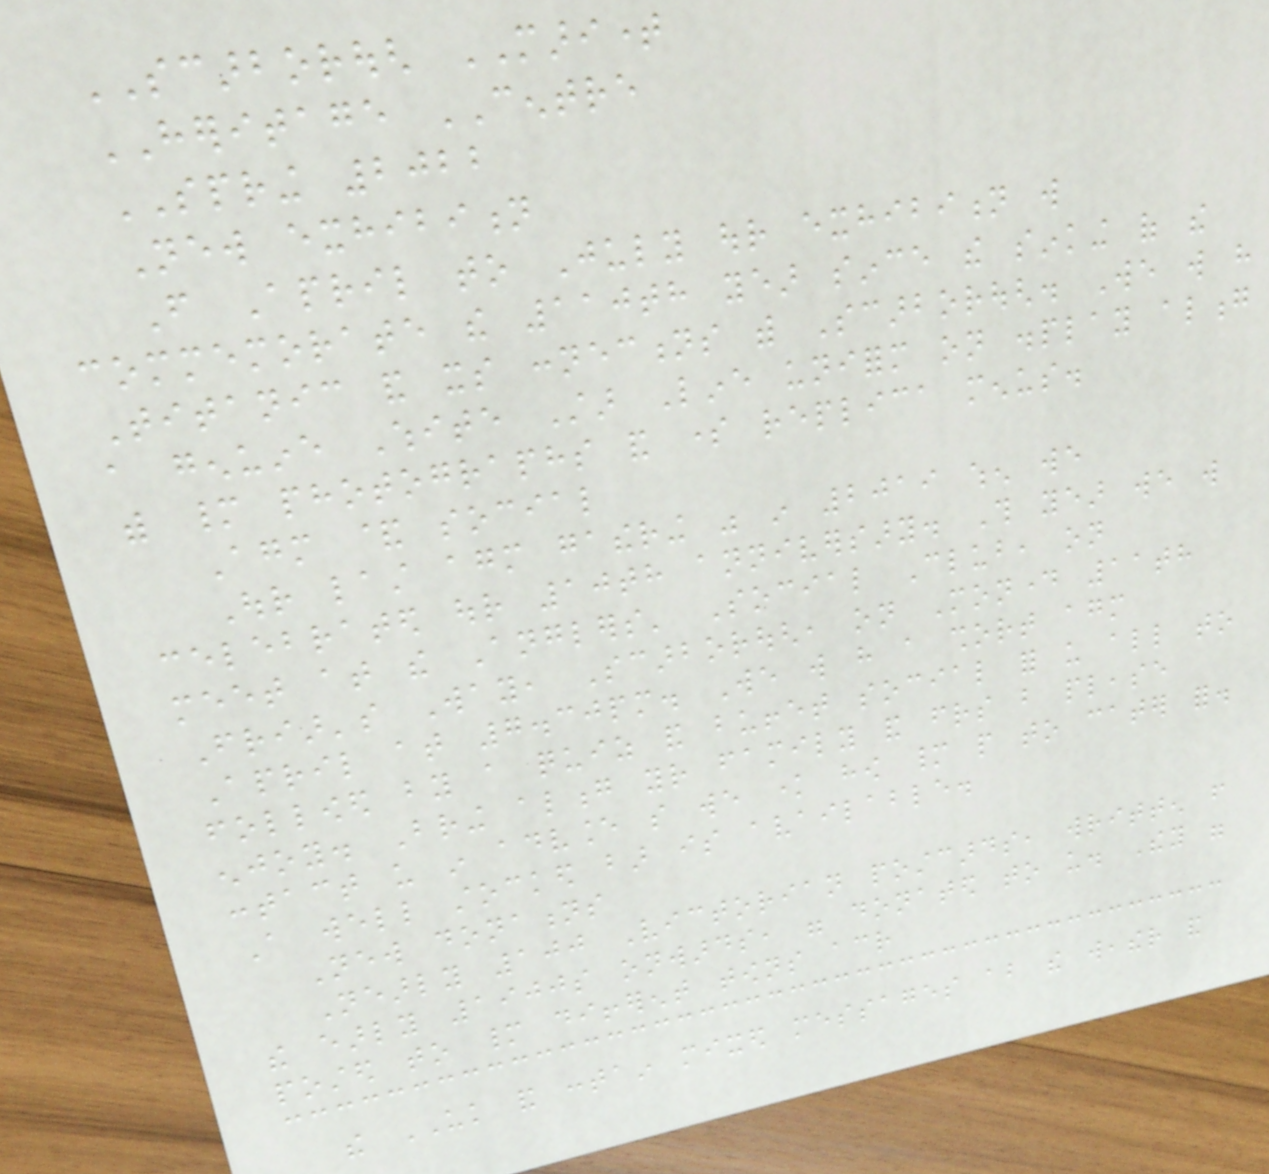SCARBOROUGH MARITIME
HERITAGE CENTRE
SPRING 2022
New exhibition
From April to July our exhibition will
commemorate the 110th year since the sinking of the
Titanic and its connections with Scarborough. We will have
a genuine White Star Line uniform on display along
with many photographs and some replica menus.
Agm & social
Our last agm gathering was in 2019 when we
celebrated our 10th anniversary. This year we will
meet at the Anglers' Social Club, on
Friar's Way, Scarborough, on Monday 11th
April at 7.30pm. We will have a short agm
followed by a quiz and buffet social for us all to
enjoy. Bring along your family and friends but please
contact us in advance so we know how many people to cater for.
A well stocked bar is available.
New donations
Nearly 100 Victorian postcards, written from
the early 1900s onwards, were donated to us. They were
posted to many different towns across
the UK and contain mixed messages about the weather and
